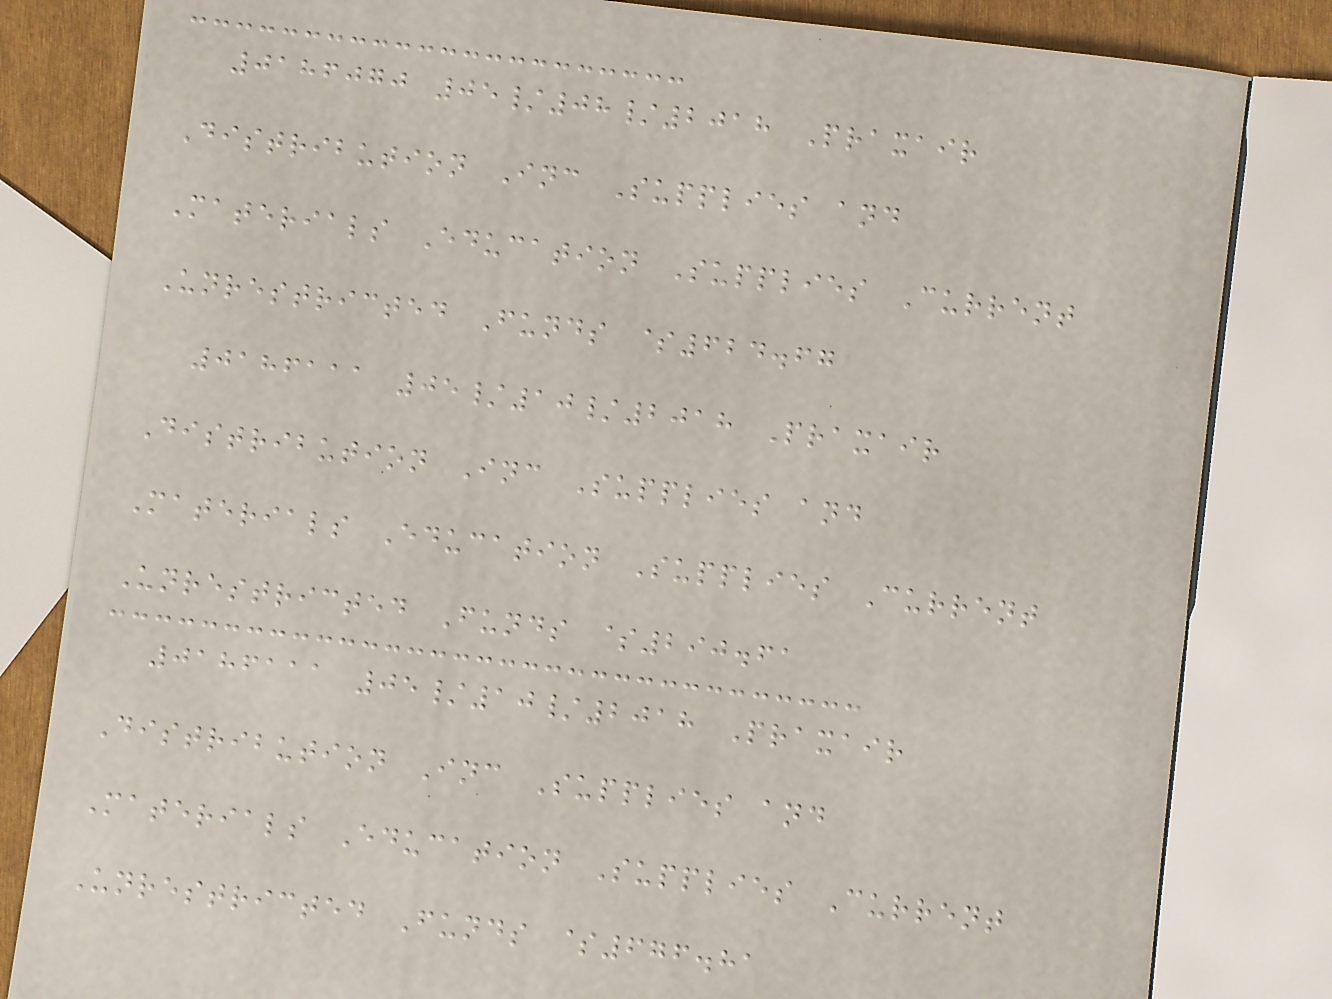0186070 05/08/2018 Praxair
Distribution Inc Supplies and
Materials Education Supplies Current
Unrestricted Funds $624.67
0186111 05/10/2018 Praxair
Distribution Inc Supplies and
Materials Education Supplies Current
Unrestricted Funds $290.61
0186111 05/10/2018 Praxair
Distribution Inc Supplies and
Materials Education Supplies Current
Unrestricted Funds $676.81
